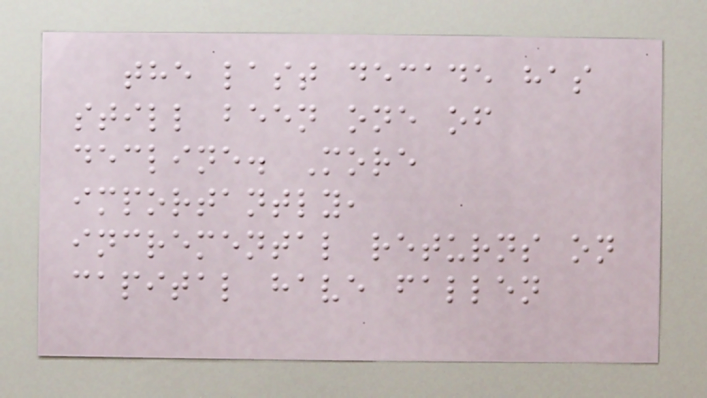the last decade has
still been one of
decline. More
importantly,
incremental returns on
capital have fallen
